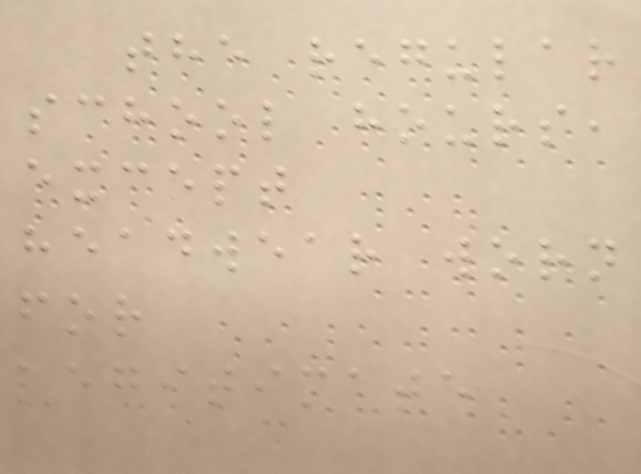the regular
school hours,
except
headwear worn
for
legitimate
